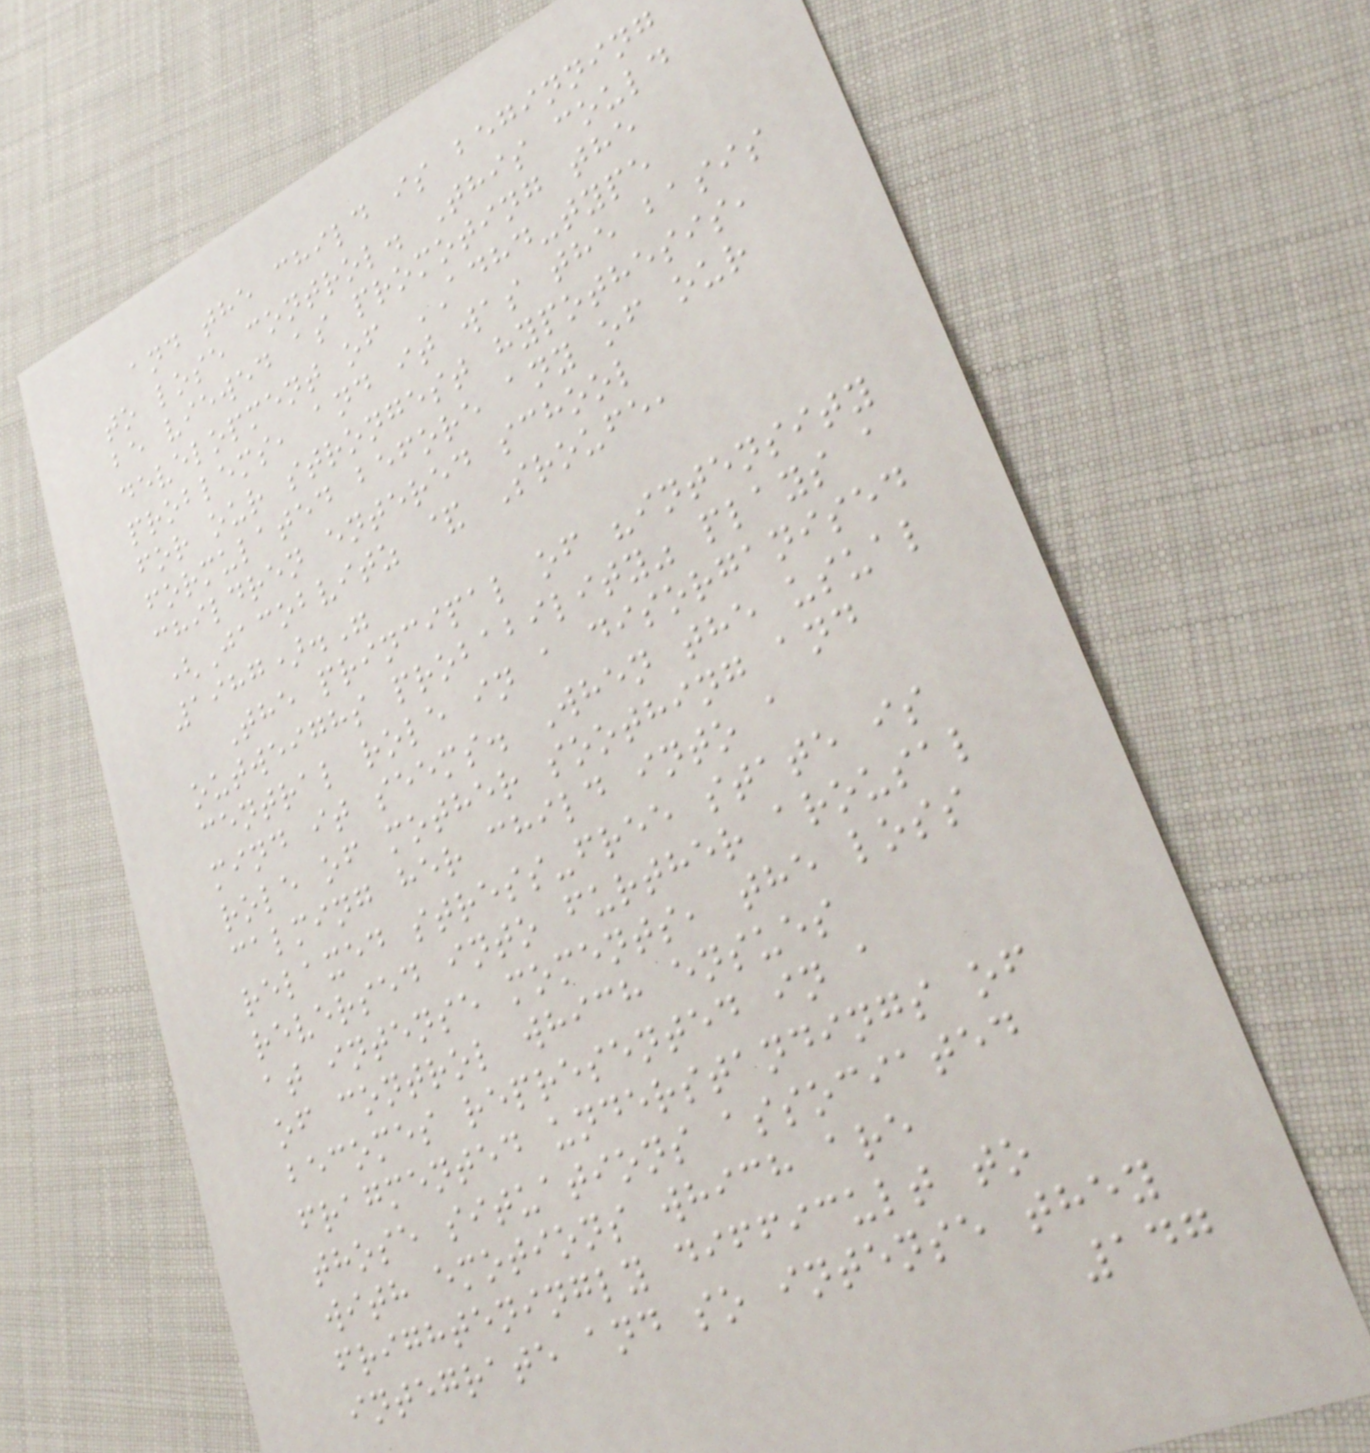and the child is beginning
to lose control. This could
be viewed as promoting the
development of ADHD-type
problems, and it was the basis
for our strongest hypothesis,
formulated before any of our
children entered school
(Jacobvitz & Sroufe,
1987)."
The principal of "intensity
outweighs probability" plays a
central role in a disorganised
mind it seems. When the usual
role of mother soothing and
calming her child into a
relaxed stress-free state is
reversed into further arousal
at intense moments, the loss
of control which ensues
becomes represented in a
fragmented understandings of
those situations associated
with emotions which are
frighteningly difficult to
integrate and so intense they
147
